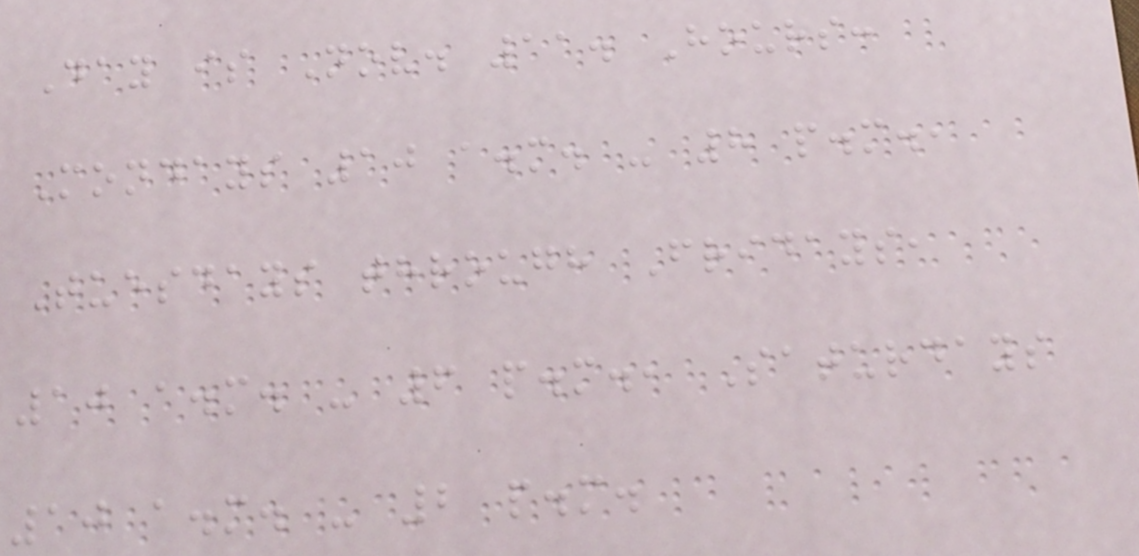Day is Nov. 11. Hours:
Mondays 10 a.m. - 8 p.m.,
Tuesdays through Fridays,
10 a.m. - 6 p.m., Saturdays
10 a.m. - 2 p.m.
